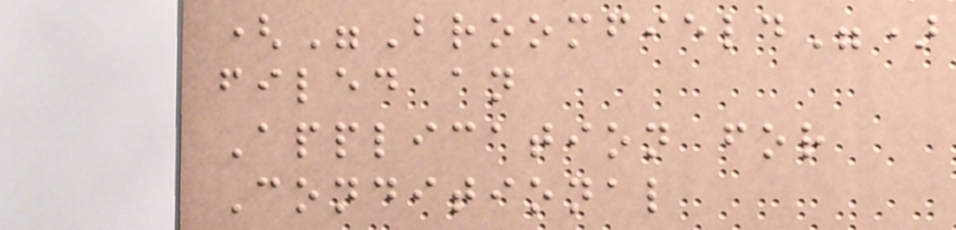("Broomfield")
filed an
Application for
Conditional
